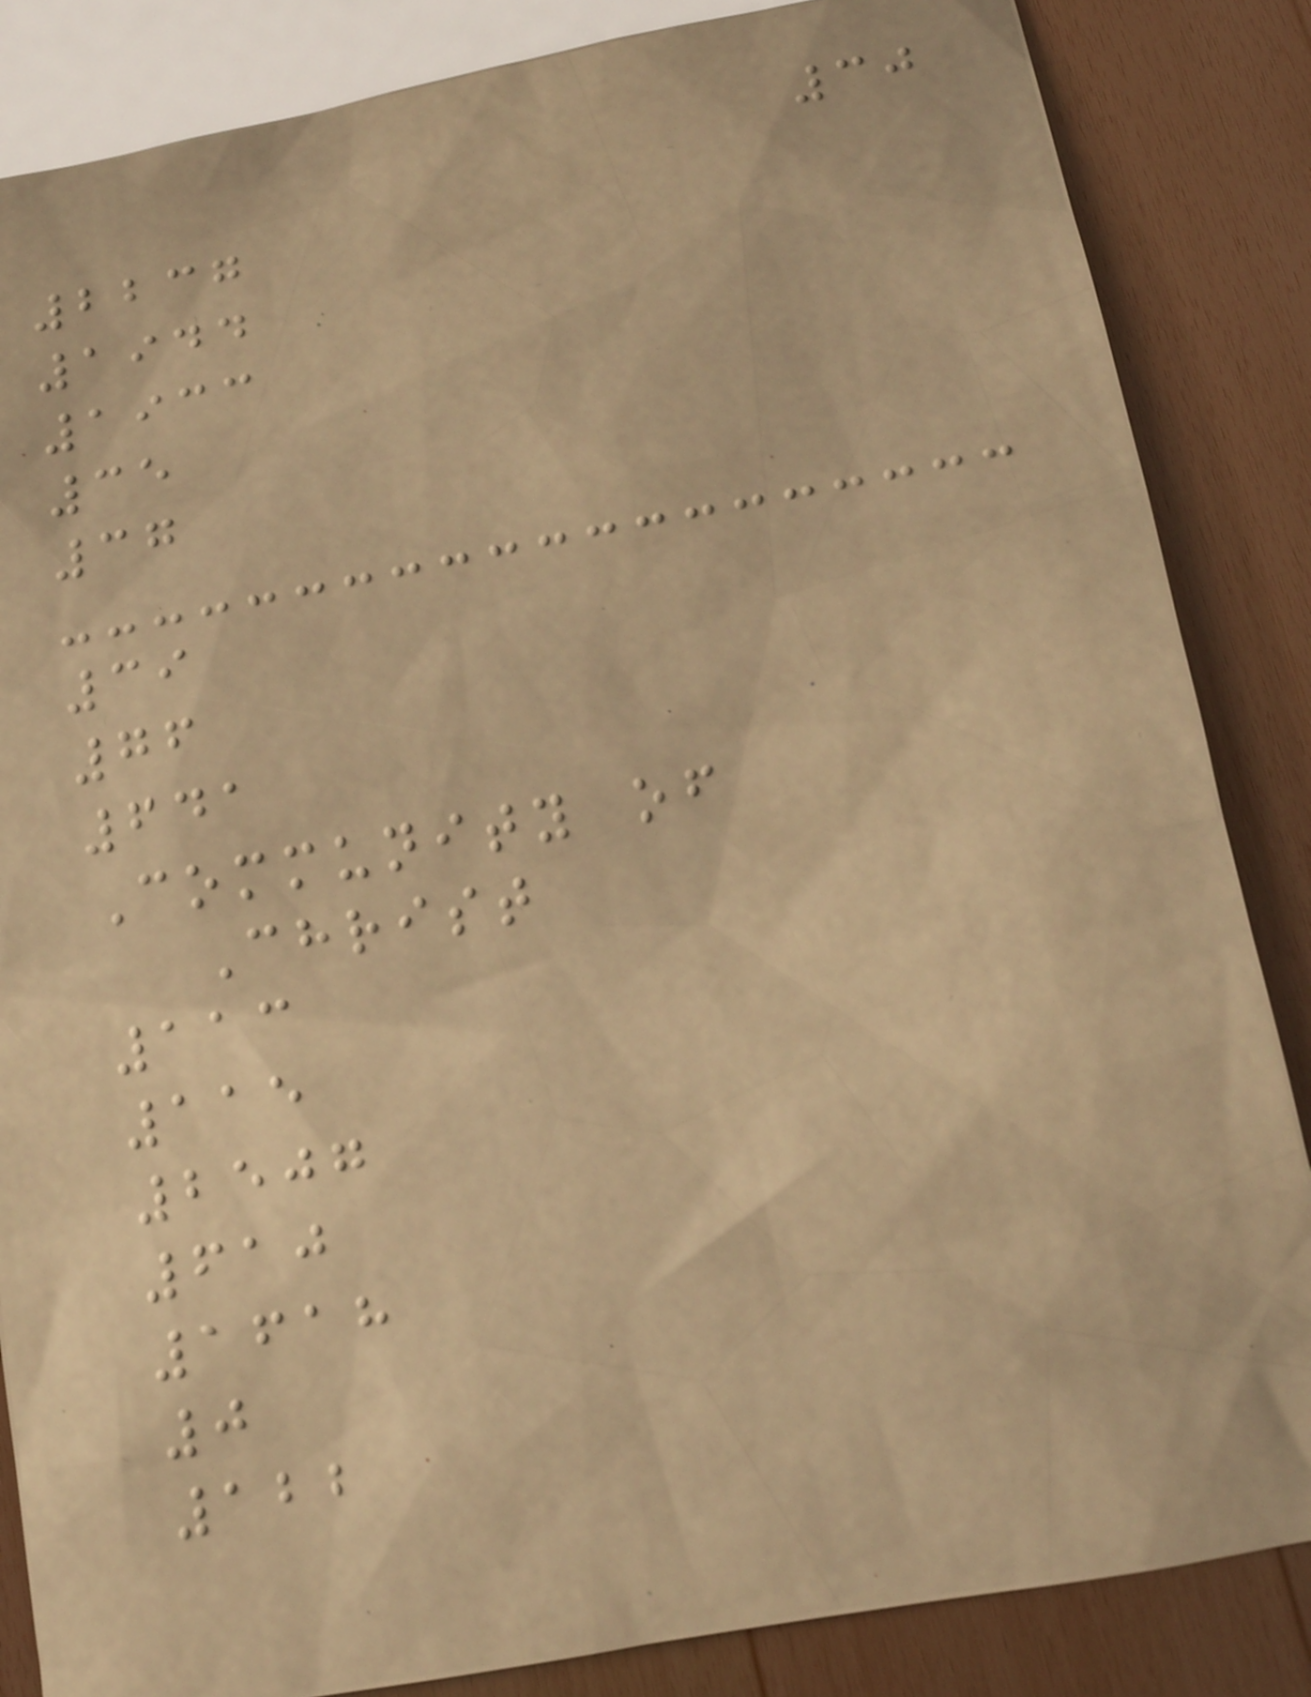30
2237
1944
1933
35
37
39
76
641
Community of
Christ
113
115
2507
610
1618
0
122
